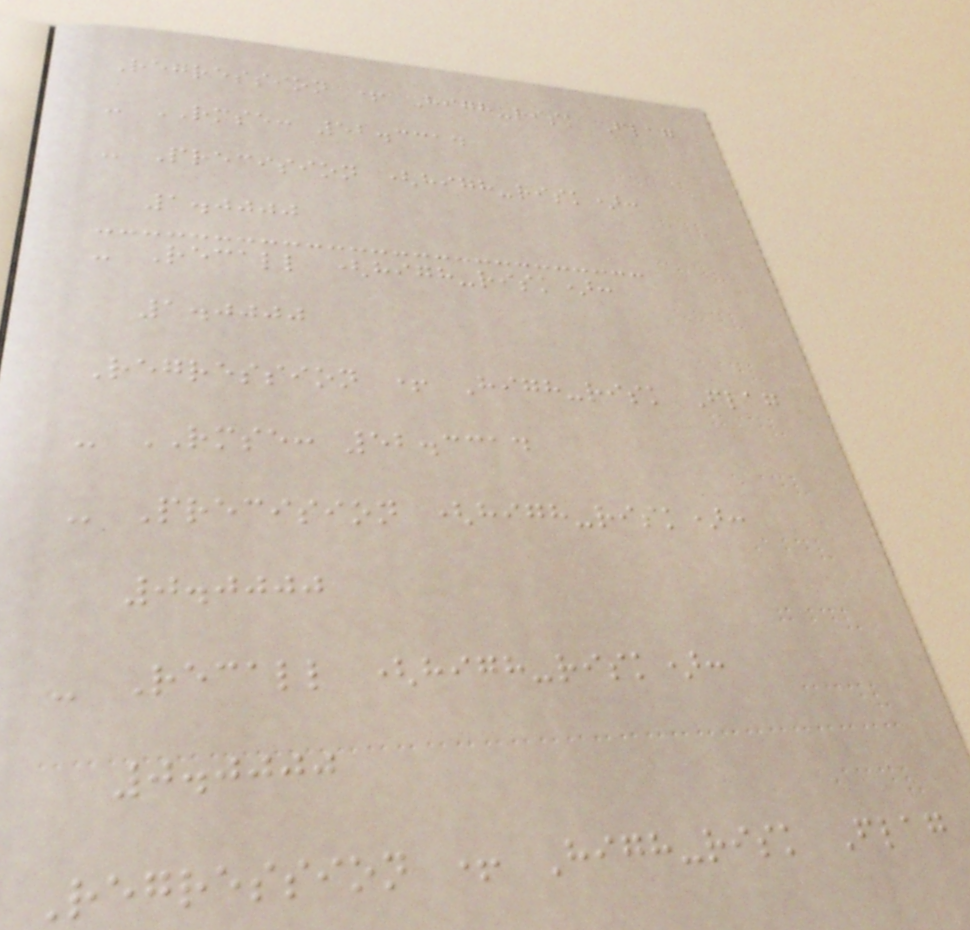Regression + High-risk Flag
- RMSE: 52.3314
- Precision (high-risk):
1.0000
- Recall (high-risk):
1.0000
Regression + High-risk Flag
- RMSE: 52.3314
- Precision (high-risk):
0.0000
- Recall (high-risk):
0.0000
Regression + High-risk Flag
